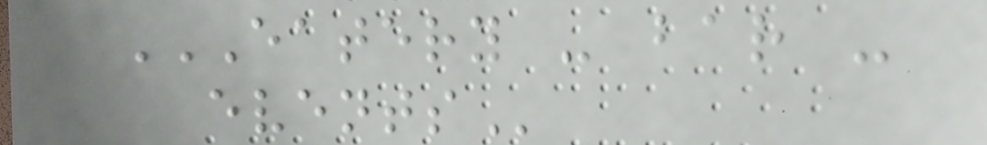EATERY - BAR -
EVENTS
